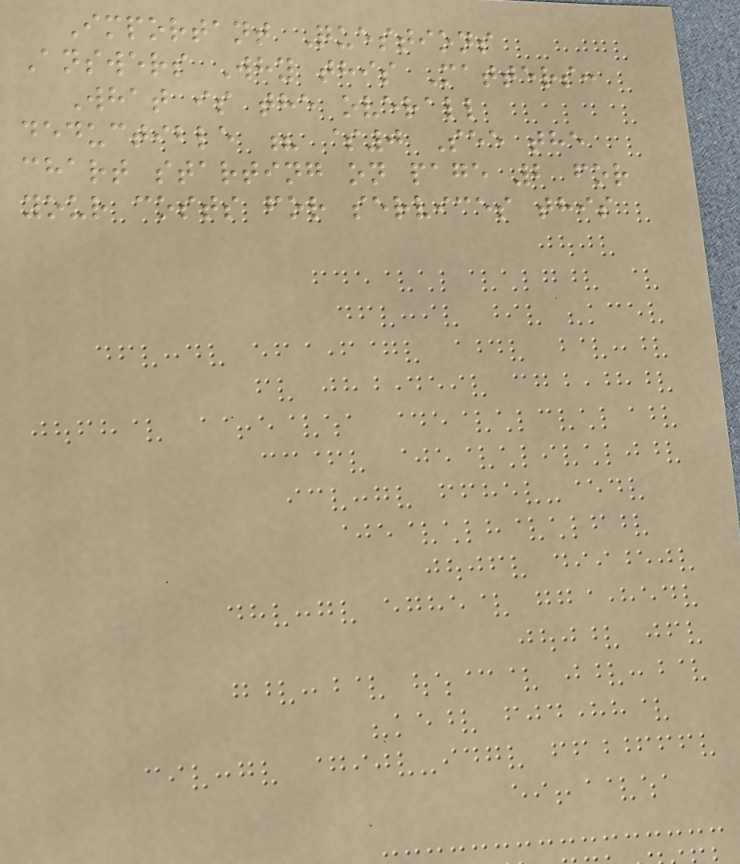Important Questions
Answers Why this Matters:
What is the overall
deductible ? $0 See the
chart starting on page 2 for
your costs for services this
